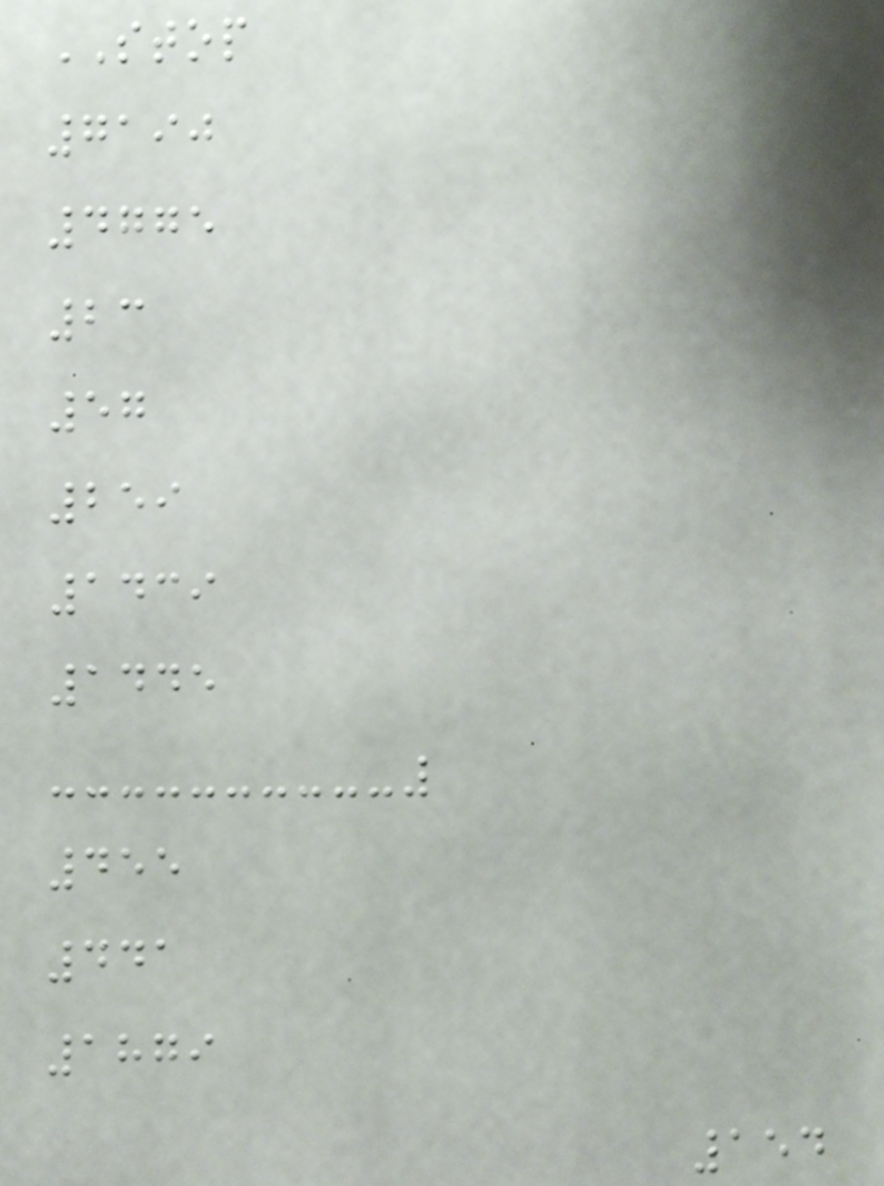STOP
7190
4775
23
57
259
1439
1445
455
441
1879
154
